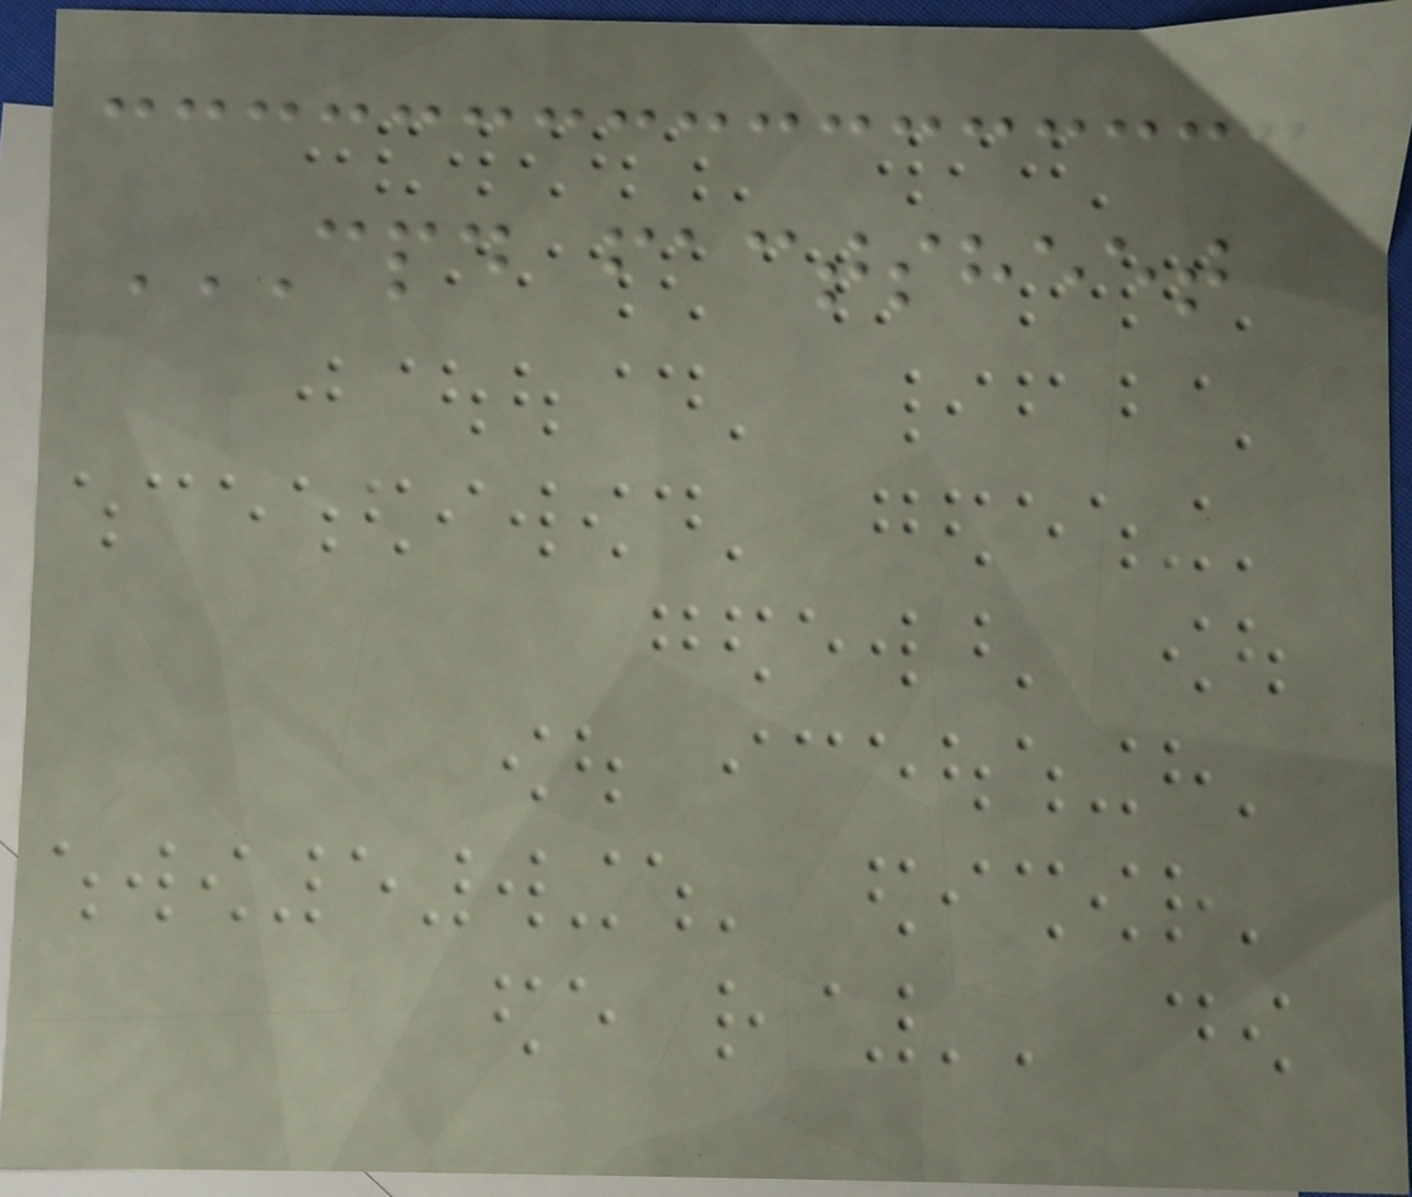CPD FACTSHEET
